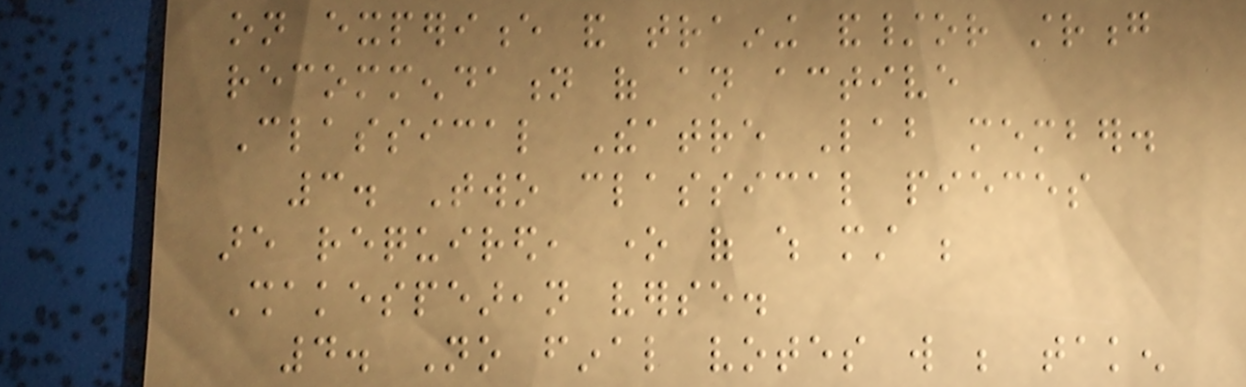on experience and training and/or strong
recommendation of an active
Classical Theatre Lab member.
3. Two classical pieces
are required, one of which must be
Shakespearean verse.
4. No final votes will be taken
